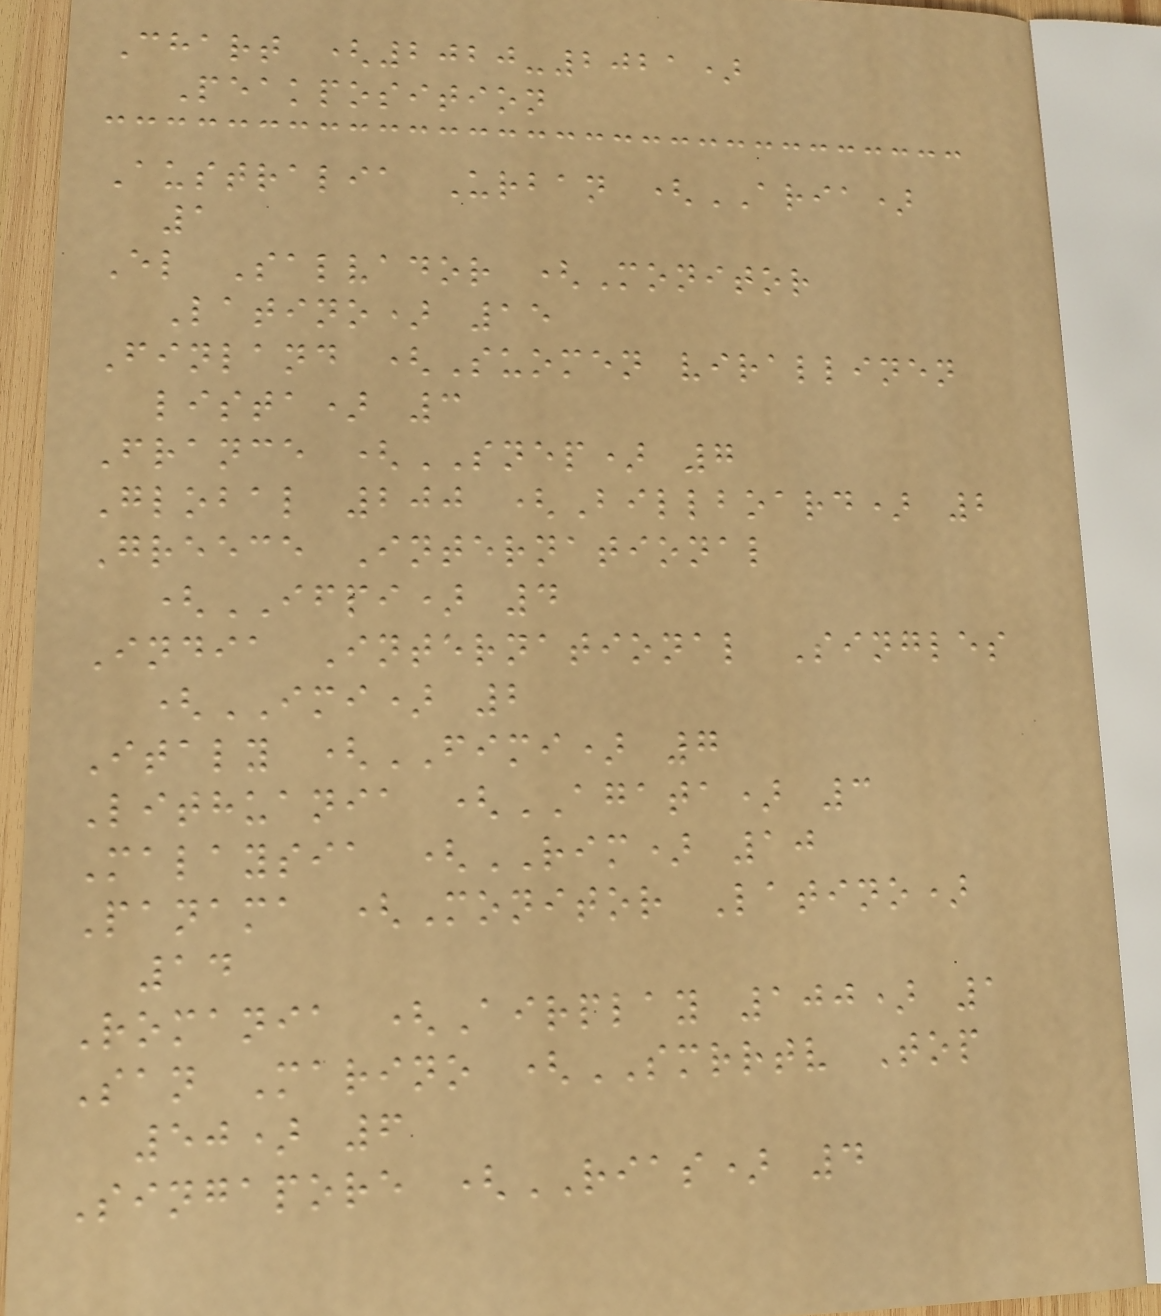Chart (2020-2021)
Peakposition
Australia Urban (ARIA)
1
El Salvador (Monitor
Latino) 15
Finland (Suomen virallinen
lista) 3
France (SNEP) 7
Global 200 (Billboard) 2
Greece International
(IFPI) 4
India International Singles
(IMI) 2
Italy (FIMI) 7
Lithuania (AGATA) 3
Malaysia (RIM) 10
Panama (Monitor Latino)
14
Romania (Airplay 100) 1
San Marino (SMRRTV Top
50) 6
Singapore (RIAS) 4
